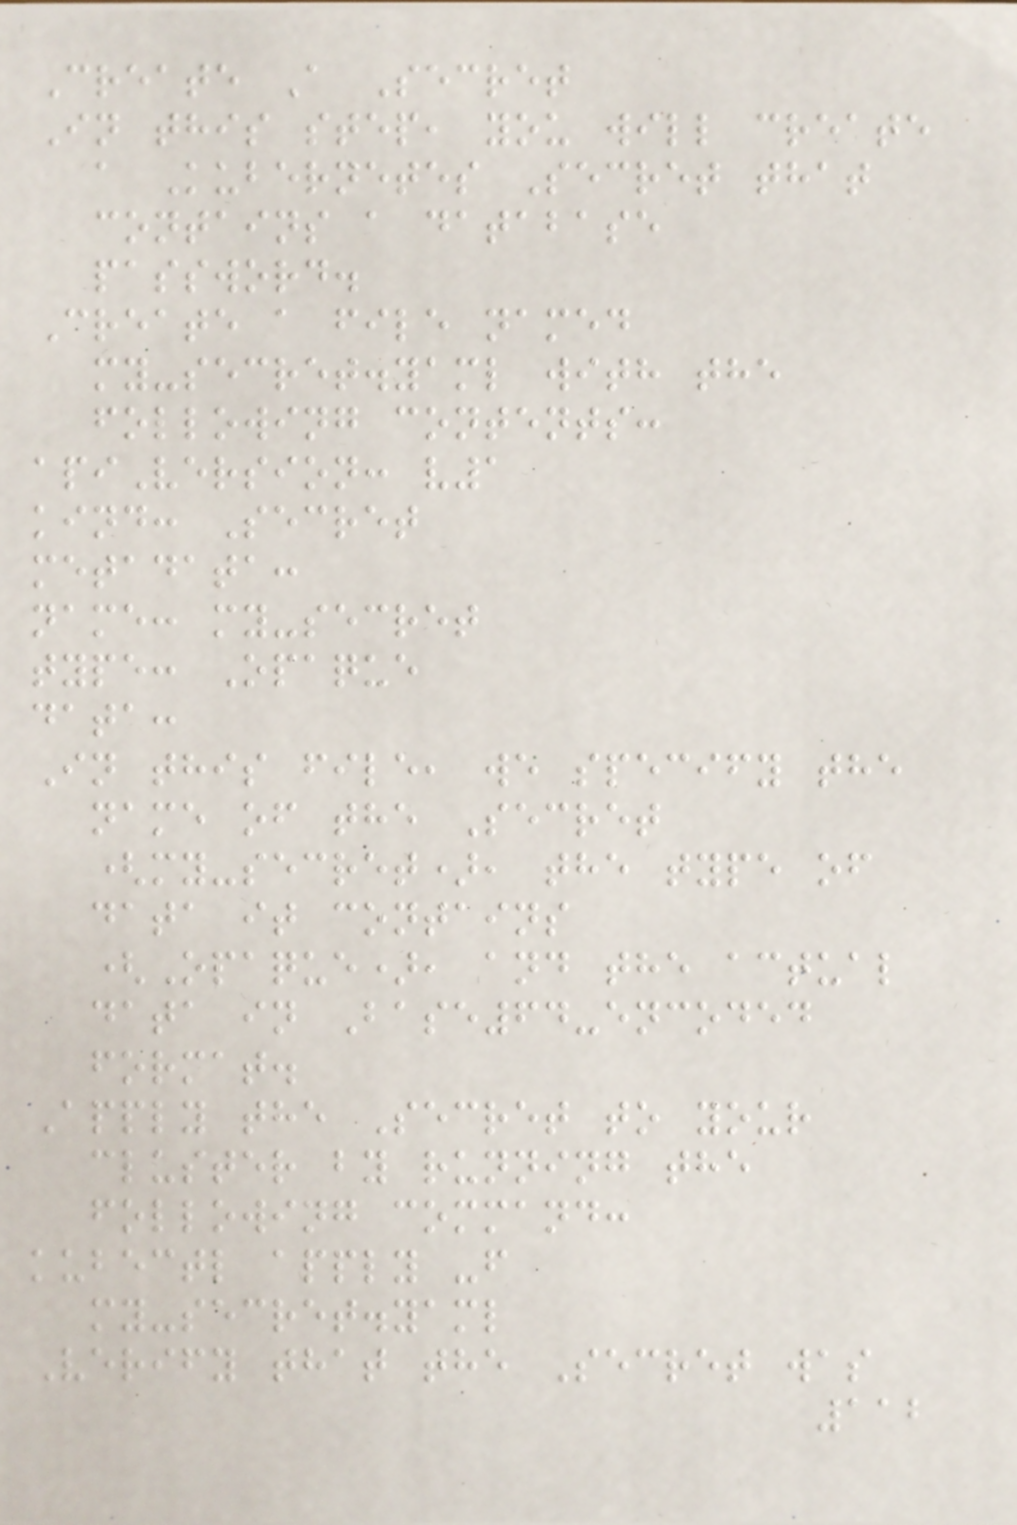Create A Secret
In this step, you will create
a Kubernetes Secret that
contains a database
password.
Create a file named
my-secret.yaml with the
following contents:
apiVersion: v1
kind: Secret
metadata:
name: my-secret
type: Opaque
data:
In this file, we specify the
name of the Secret
(my-secret), the type of
data it contains
(Opaque), and the actual
data in Base64-encoded
format.
Apply the Secret to your
cluster by running the
following command:
kubectl apply -f
my-secret.yaml
Verify that the Secret was
112
